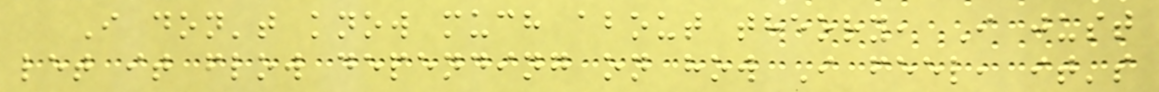I don't know much about theory, I just
let it flow depending on how I feel, it's
